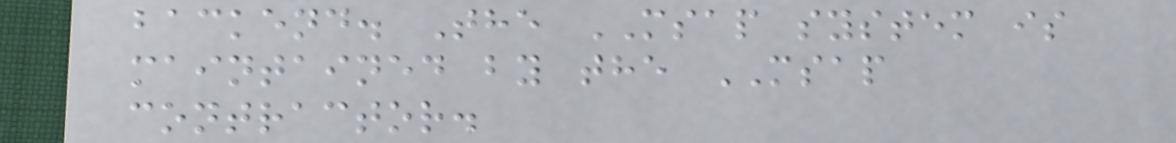backend. The MSAP system is
maintained by the MSAP
contractor.
